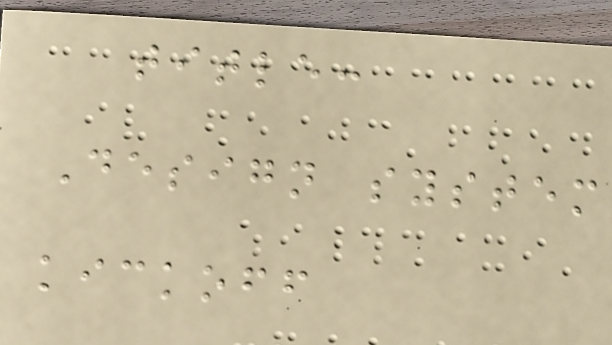title:
Design system
kickoff
